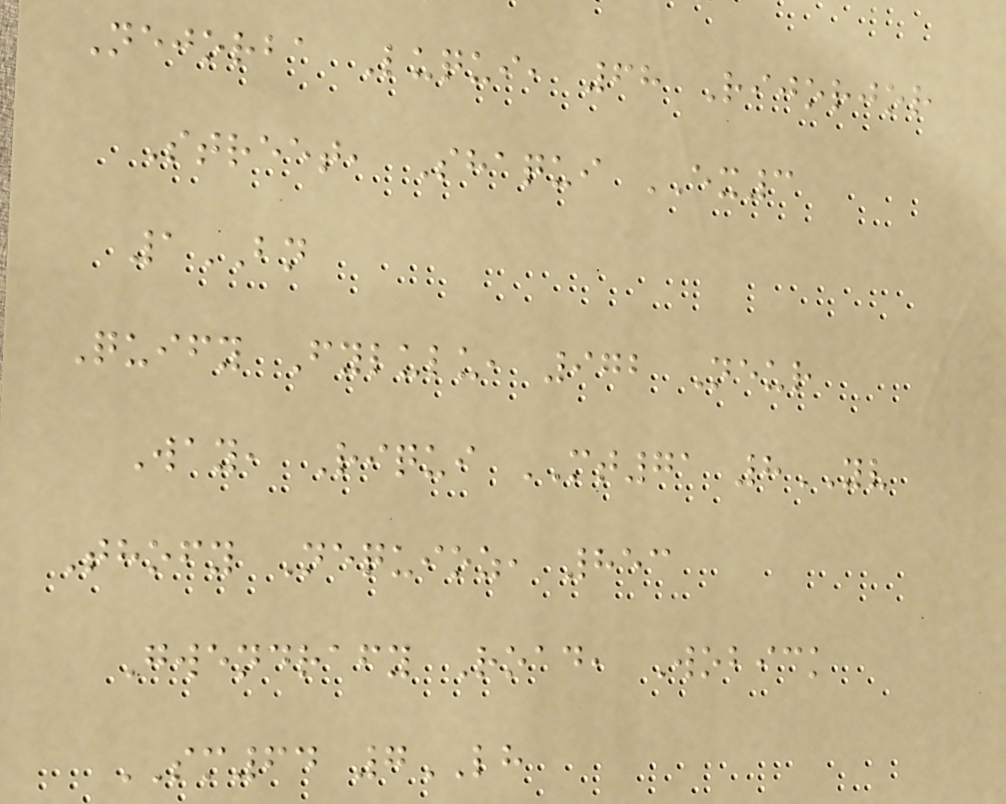Nejorba Luqui, 68 Rijorjor
Street, Shaqui EX3
1BN
Quify Fylulu, 972 Neur
Way, Riqui MT71 8YV
Thofy Nequioz, 853
Gwendrafy Road, Wobick
SM64 7LH
